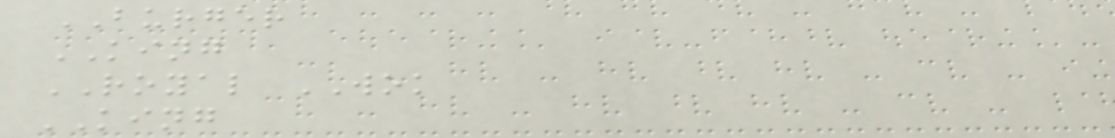BURGER
KING
ROYAL WOK
KING
